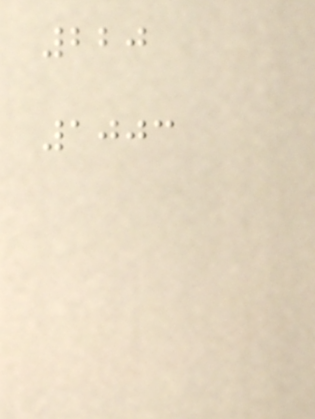220
1003
